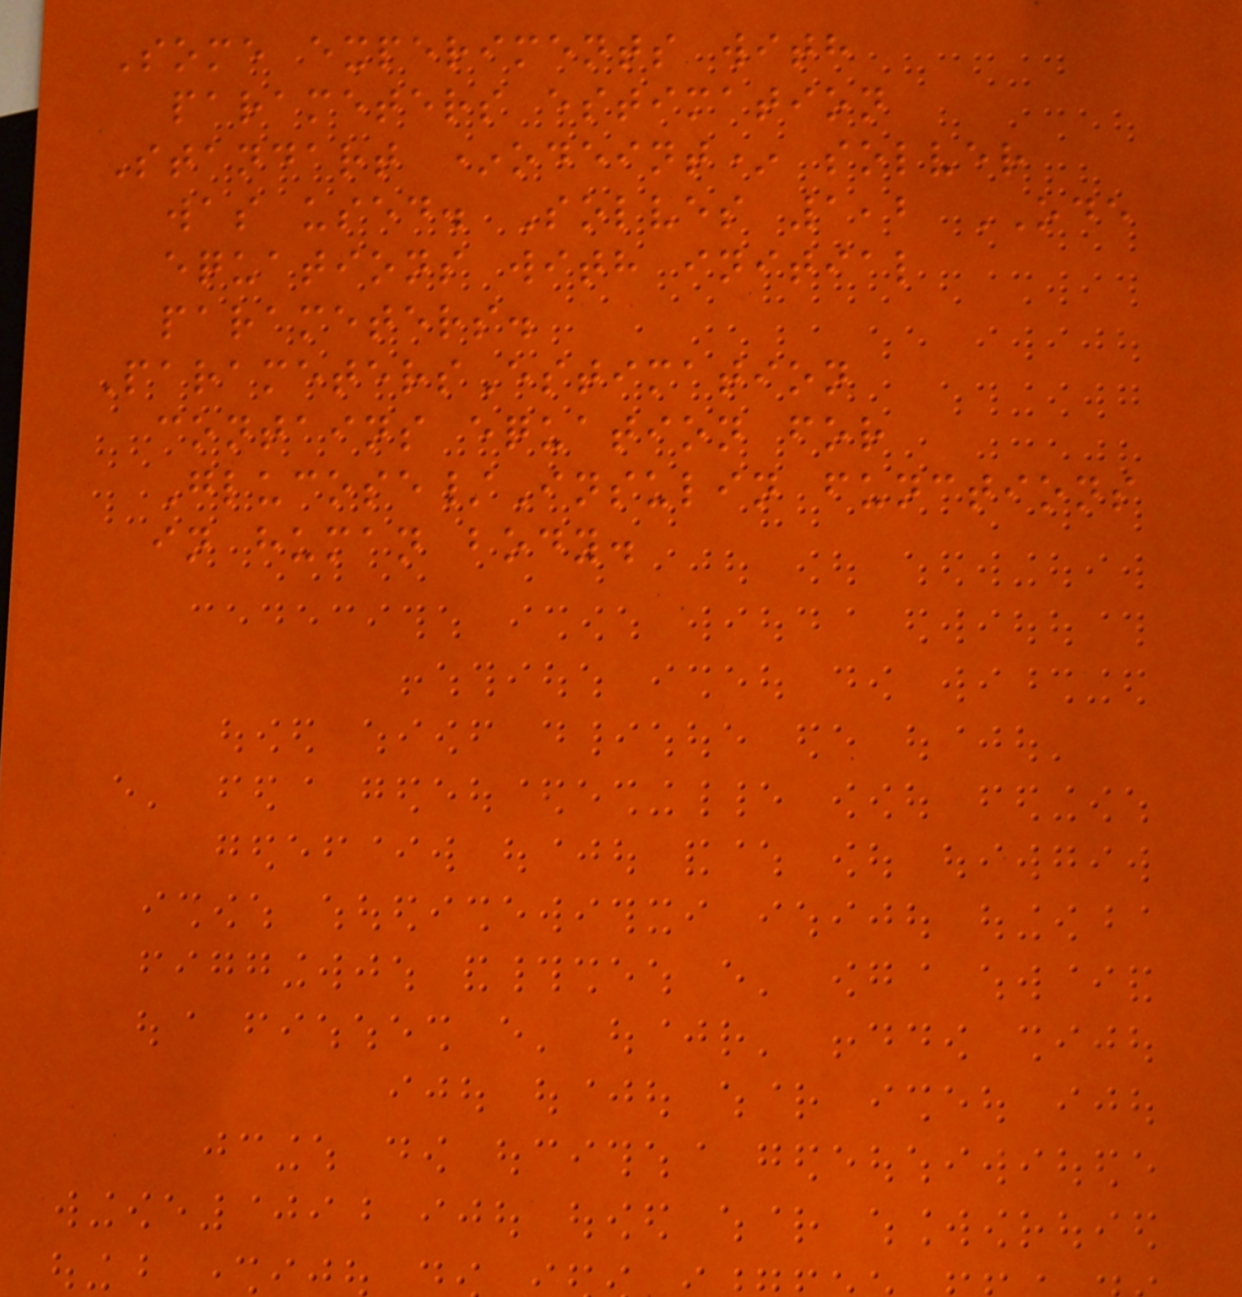Some experiments with
parameters estimation
Standart *odeint* solver
was used. Solves 1,2 ODE
equations with initial
parameters.
ParametersEstimation
contains equation for
Glucose/Insulin functions
in human body.
